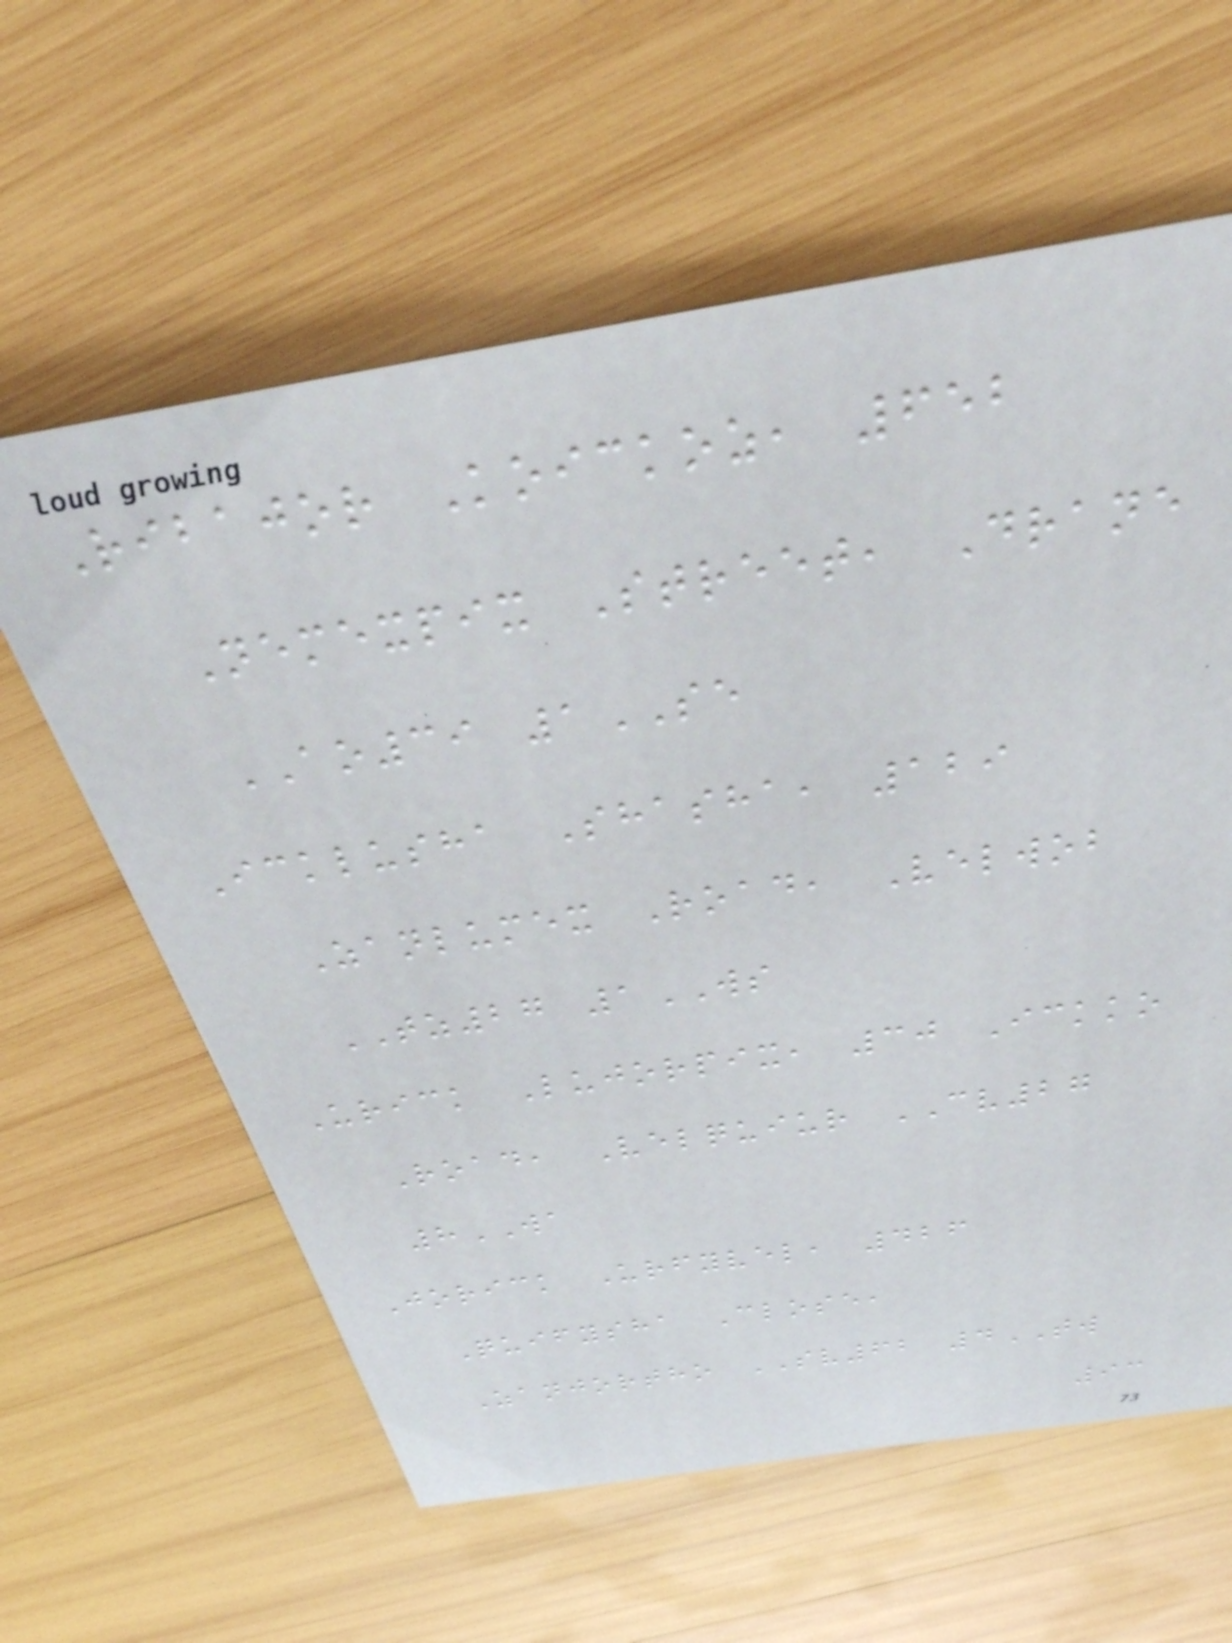Ribajor Koickoz, 652
Nemexpix Street, Drane
AO39 1SE
Icklusha Shasha, 129
Zanlumex Road, Velwob
TZ27 1WS
Urick Lujorpix, 30 Ickko
Road, Velquiur CV27
8WA
Jorick Urfyvel, 426
Quifysha Close,
Zanjortho SV62 4TW
93
